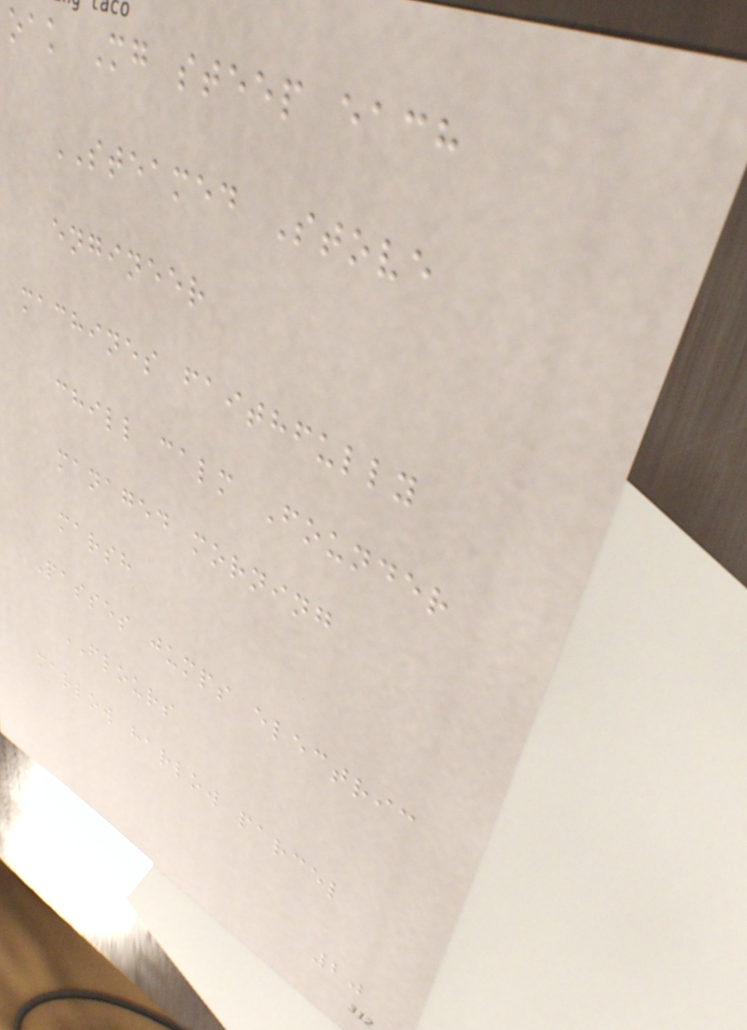oak Mg steep each
STEAMED Stove
engineer
machines faithfully
chill calm Founder
managed morning
marsh
Passes jumps electric
FLOURS
marlow harlow parcel
20
